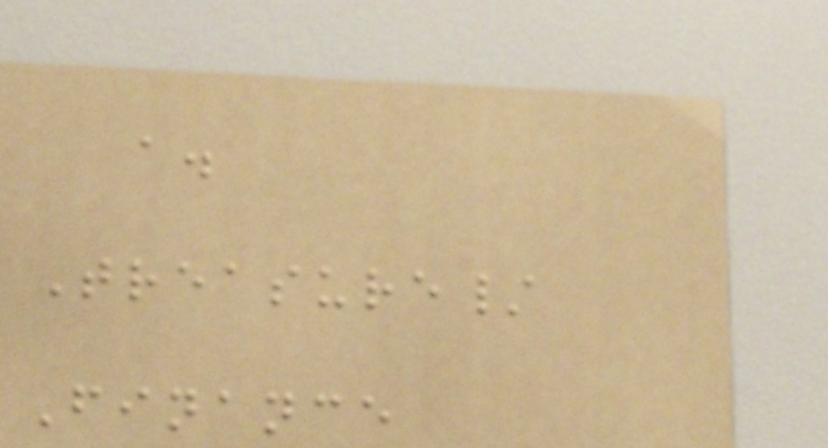a.
Treasure/
Finance
